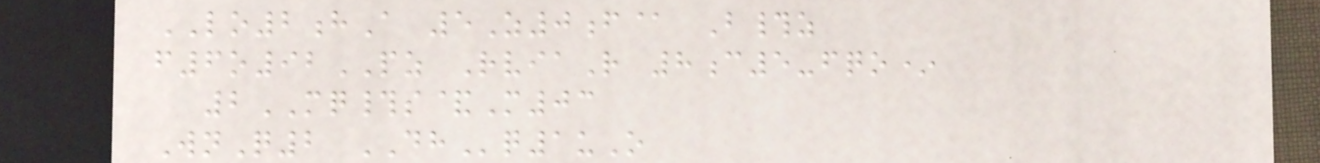LO2hA 5Z0f@ B#z
f6o92PZ RviaR 8c5-fqo*
2MQ#s&M03
WnQ2 DHq1uO
